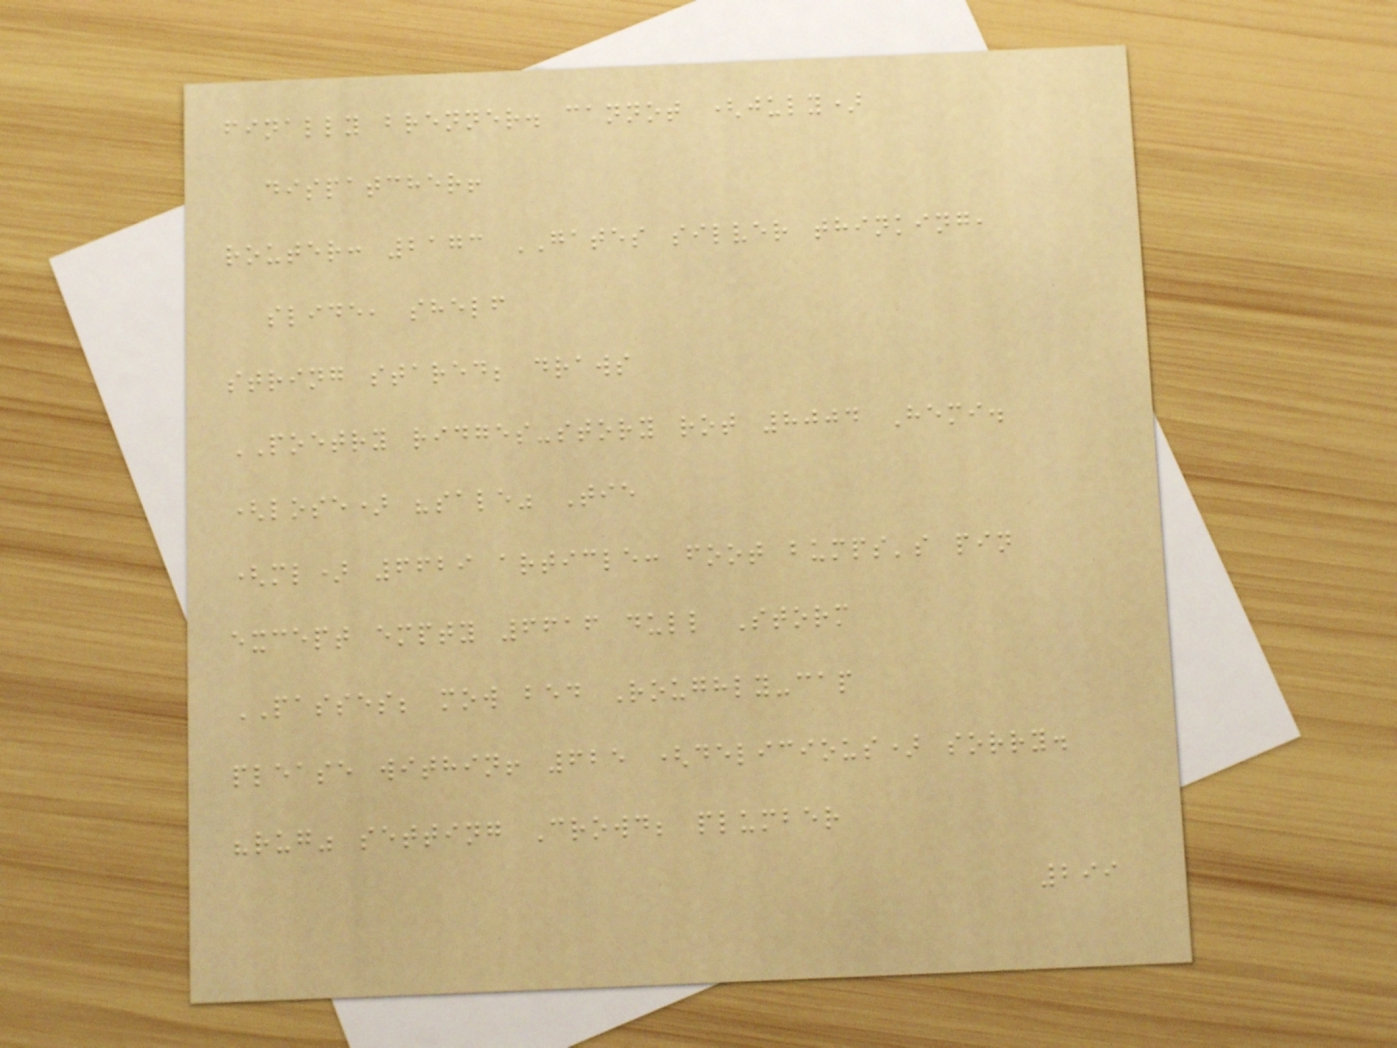finally brenner. cannot (july)
dispatcher!
router: 2173 GATES silver thinking,
slide, shelf
string stared; draws
POETRY ridges-story rot 8004 Hemi.
(lose) "sale" Tie
(ml) 6629 article: foot bumps's pin
except empty 6616 dull Storm
PASSES; mow bed Roughly-cap
please within! 625 (delicious) sorry.
"rug" setting Crowd; plumber
299
